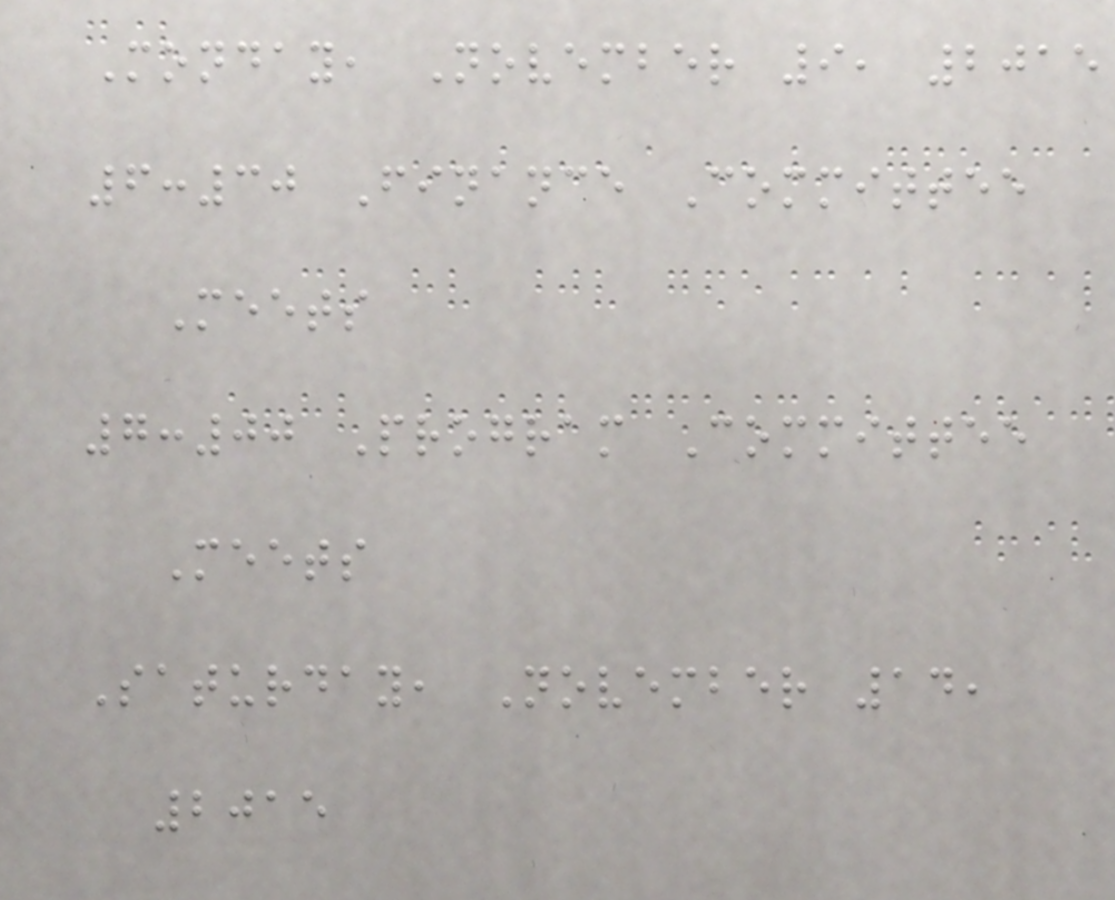Monday, November 9, 2015
6:30 Finance Committee
Meets
7:00 Program Committee
Meets
Saturday, November 14,
2015
